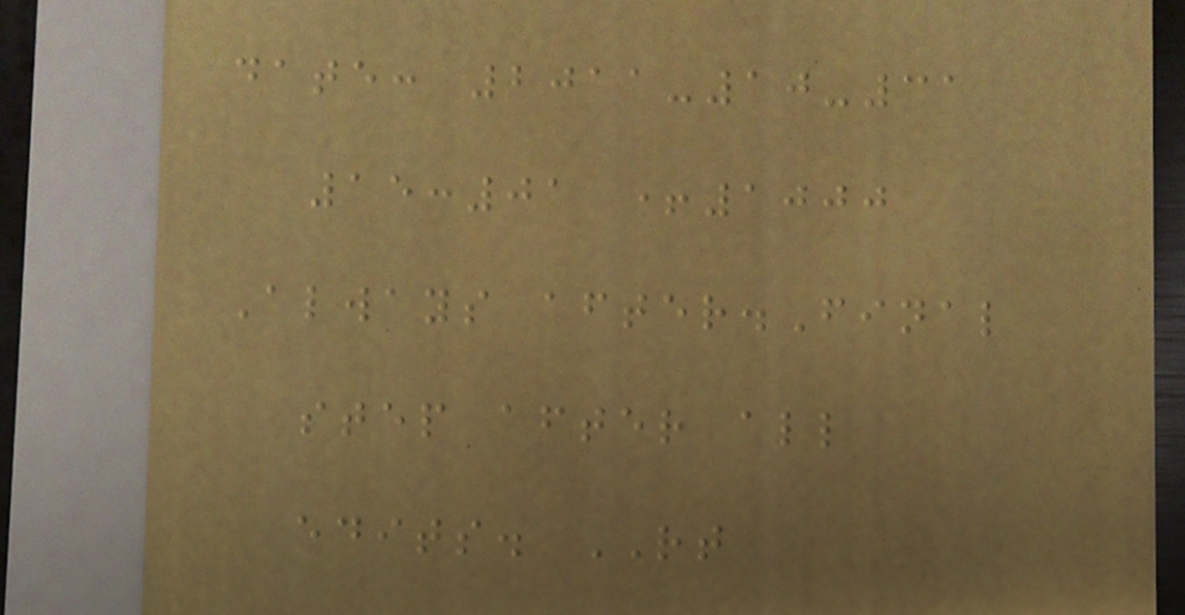date: 2011-10-31
15:01 +1000
Always after.Final
step after all
edits. RT
